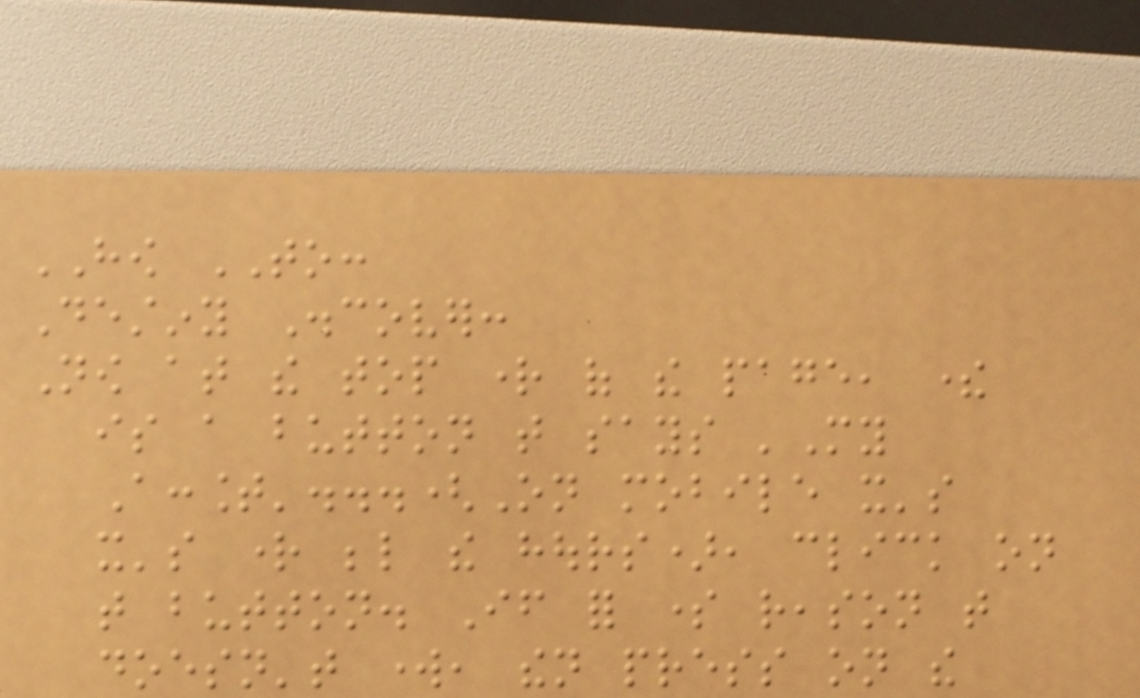HOW TO:
Destiny Discover:
Now at the top right of the page, there
is a button that says 'My
Account'...(On mobile it's
it's right below the hours), click on
that button. If for some reason that
doesn't work, then press on the
